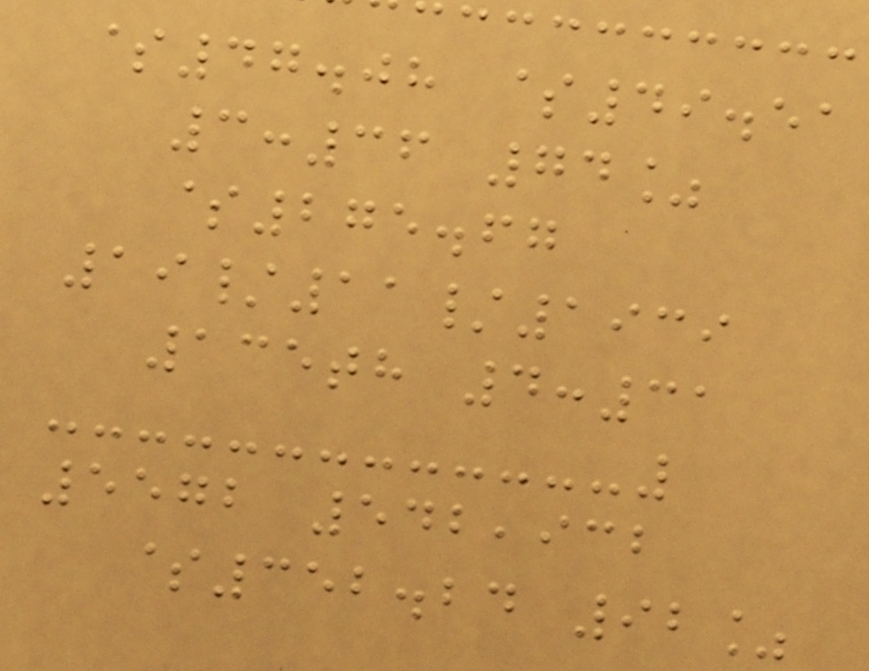$47.08 $49.51
3:36 74%
$275.67
19/11/1939
135th 4:31
5572 542,932
$352.24 92%
